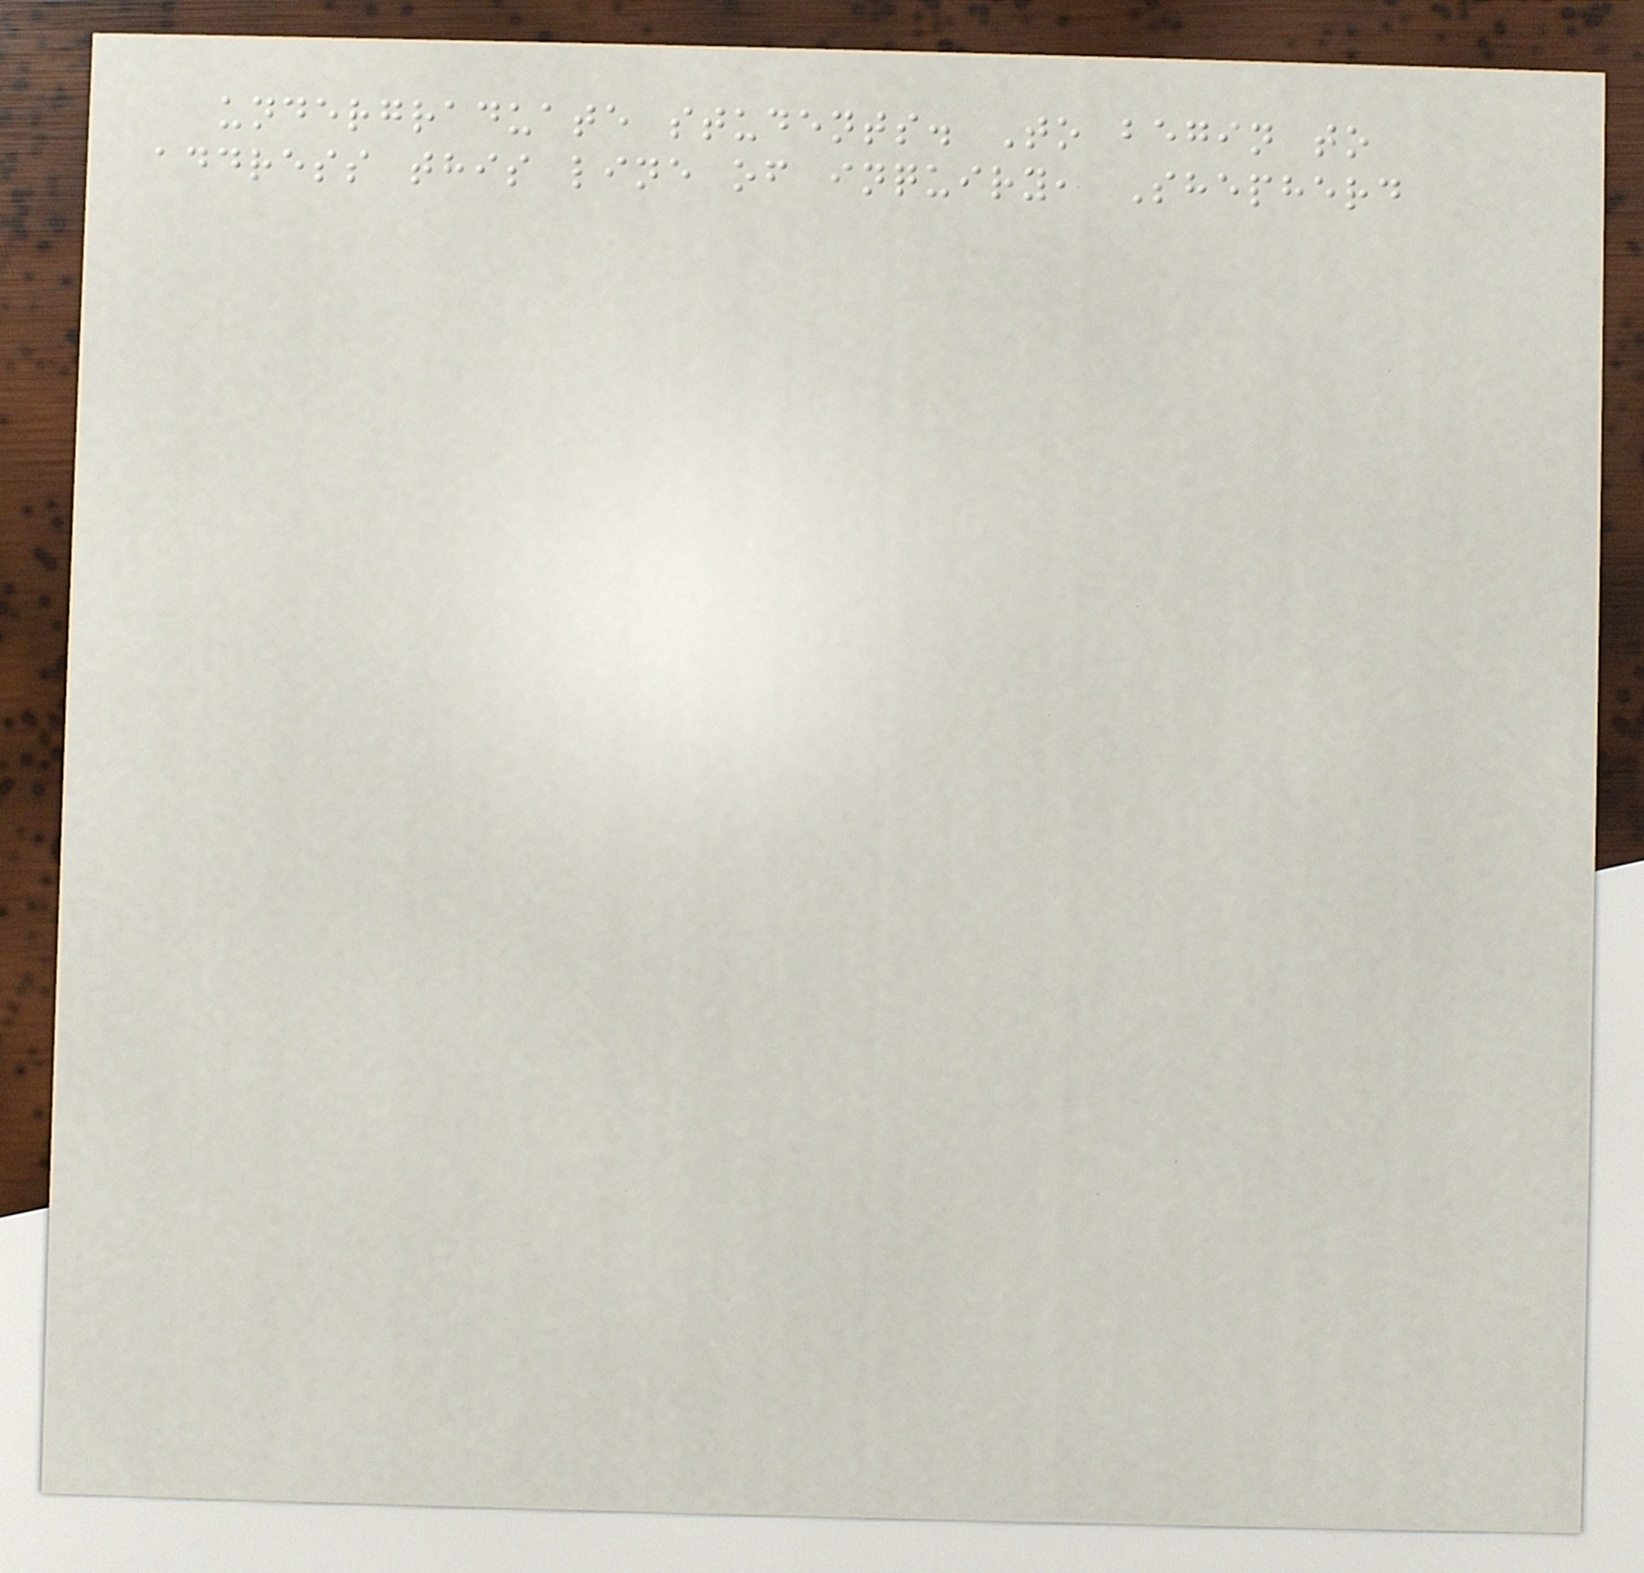undergraduate students. To begin to
address this line of inquiry, Shepherd
